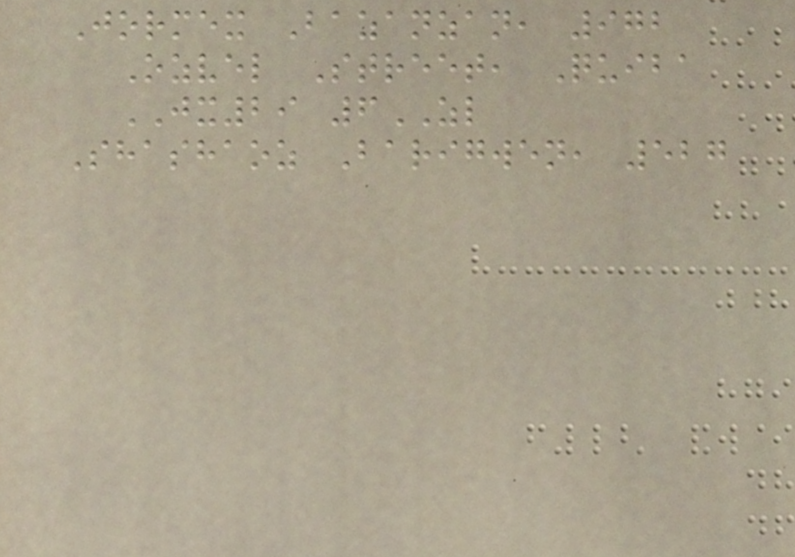Jormex Bazanzan, 972
Ozvel Street, Quiba
JX29 6ZL
Shashaoz Barigwen, 527
